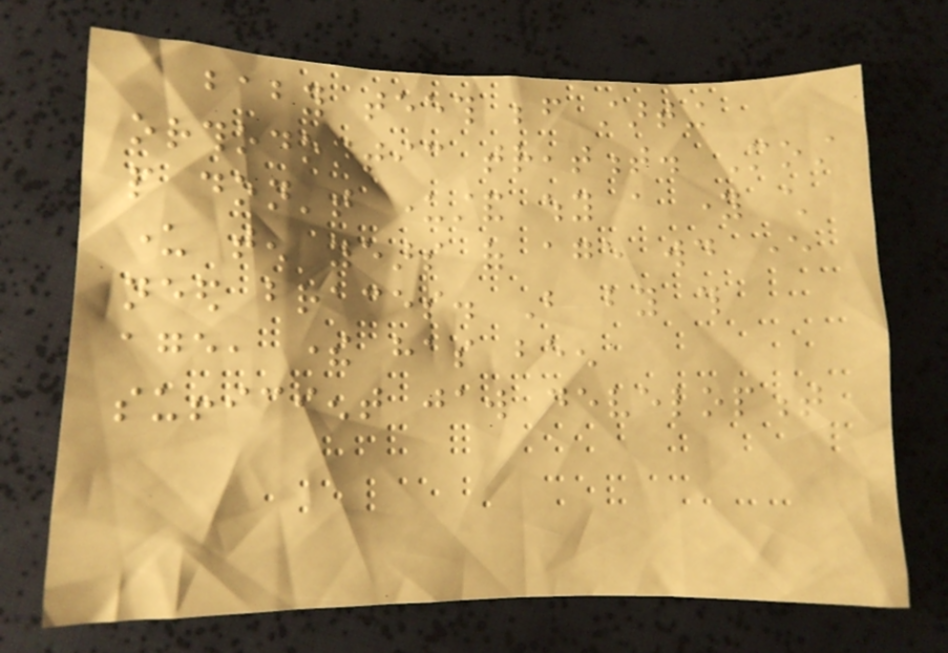baby teeth before starting
orthodontic treatment. Most
people don't understand why a young child
under ten years of age would ever
need braces. But by this
age, there has been
sufficient jaw development
